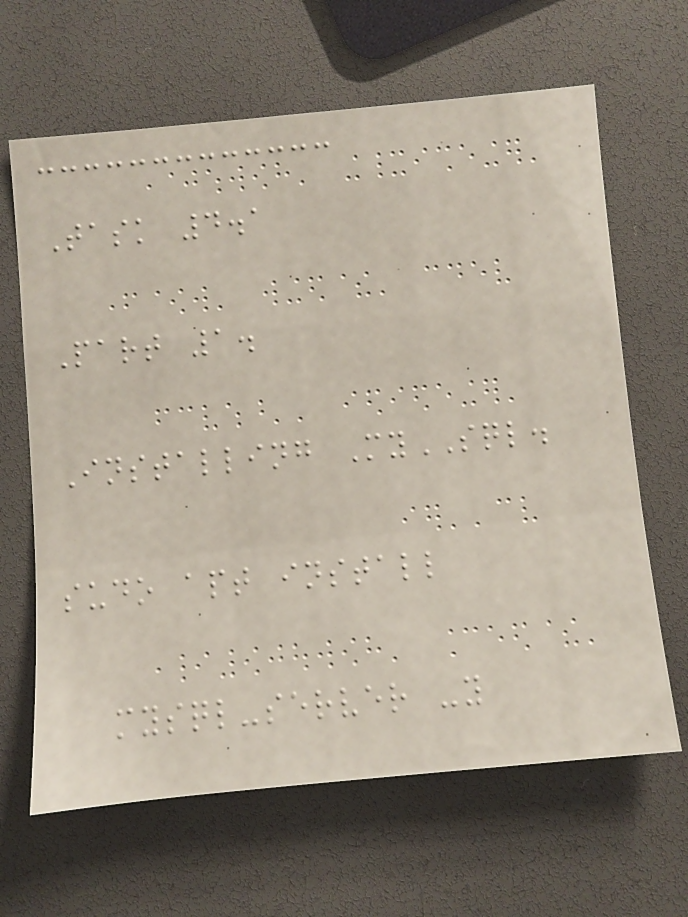Task 4.1
Part 1.
Installing MySQL.
sudo apt install
mysql-server -y
